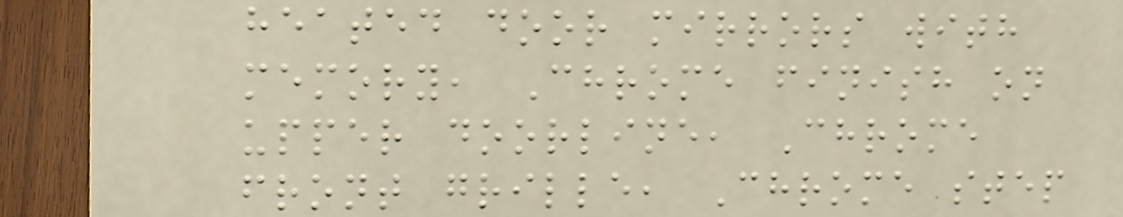heated door mirrors with
memory, Chrome finish on
upper doorline, Chrome
front grille, Chrome step
